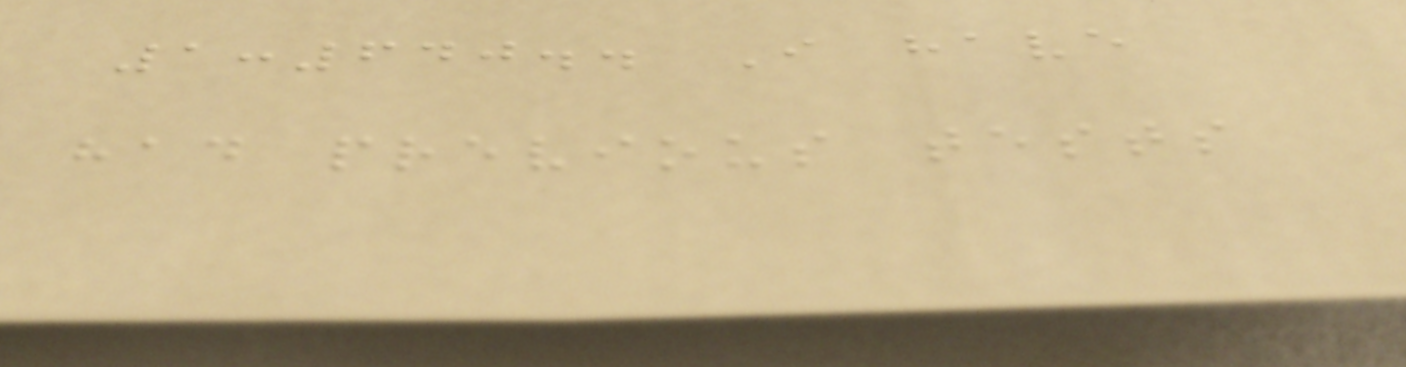1:640.. I have
had previous tests
